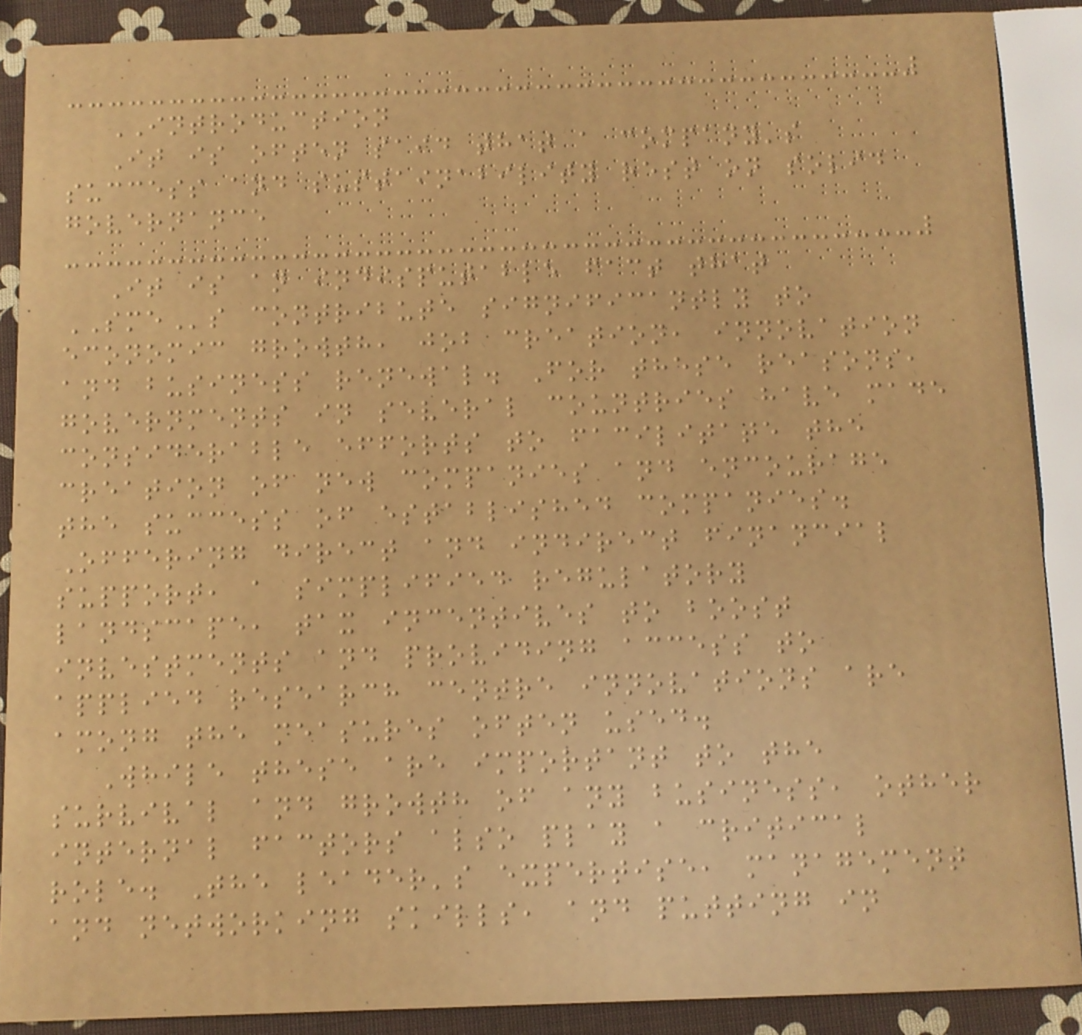INTRODUCTION
It is often said that a company's
success and sustainability rest on solid
governance
It is an indisputable fact that
SMEs contribute significantly to
economic growth, job creation, innovation
and business renewal. For these reasons,
governments in several countries have made
considerable efforts to facilitate the
creation of new companies and encourage
the success of established companies.
Offering direct and indirect financial
support, a simplified regulatory
landscape, tax incentives to boost
investments and providing access to
applied research centre innovations are
among the measures often used.
While these are important to the
survival and growth of any business, other
internal factors also play a critical
role. The leader's expertise, management
and networking skills, and putting in
